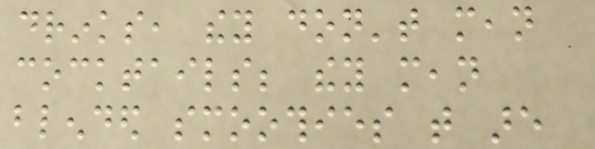drinks, they don't mean
cocktails; they mean
blended smoothies that are
